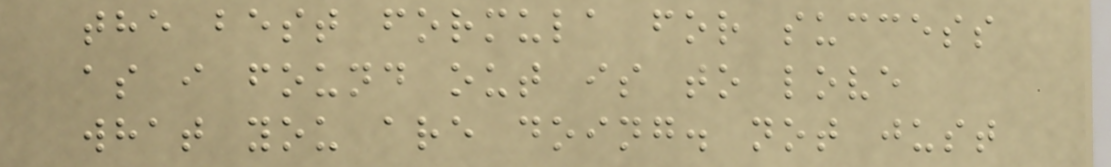the best formula for success
as i found out is to love
what you are doing. not just
